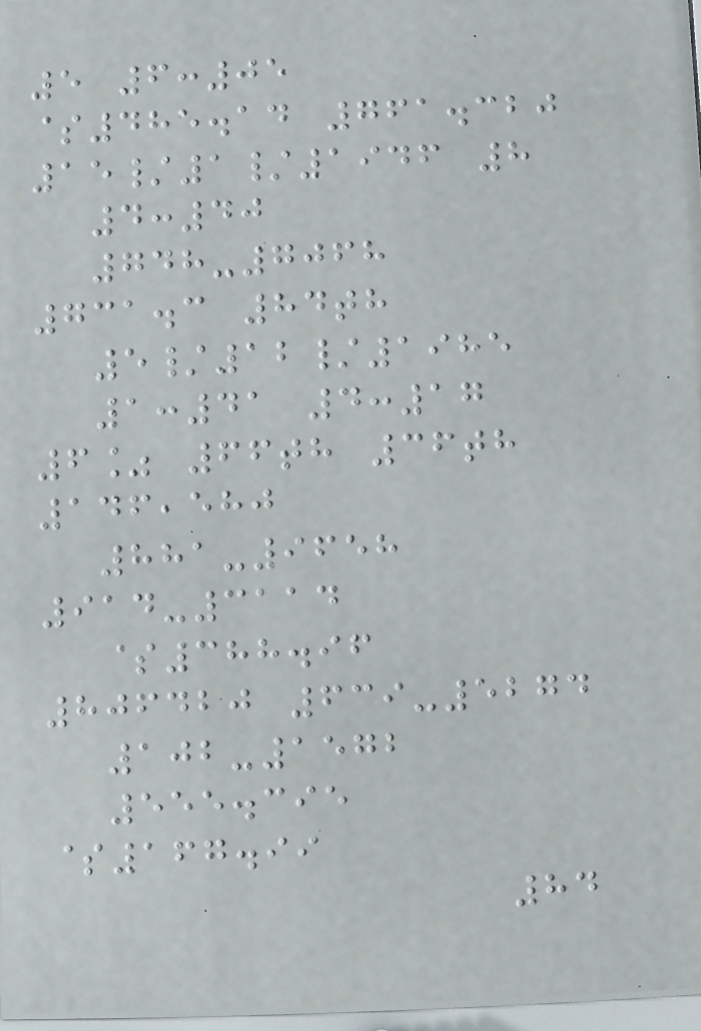5 6:05
$485.14 761.320
15/1/1946 8
4:40
748-7068
731.3 84th
5/12/1985
1:41 4:17
6% 66th 36th
146,580
881-9658
914-3114
$388.96
806420 639-5274
102-1572
555.395
$167.99
84
